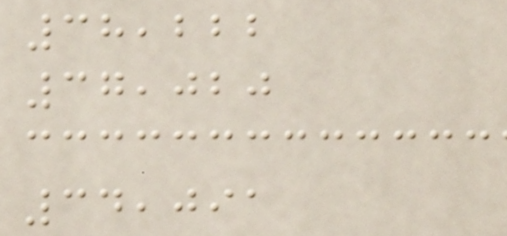38,222
37,020
34,091
